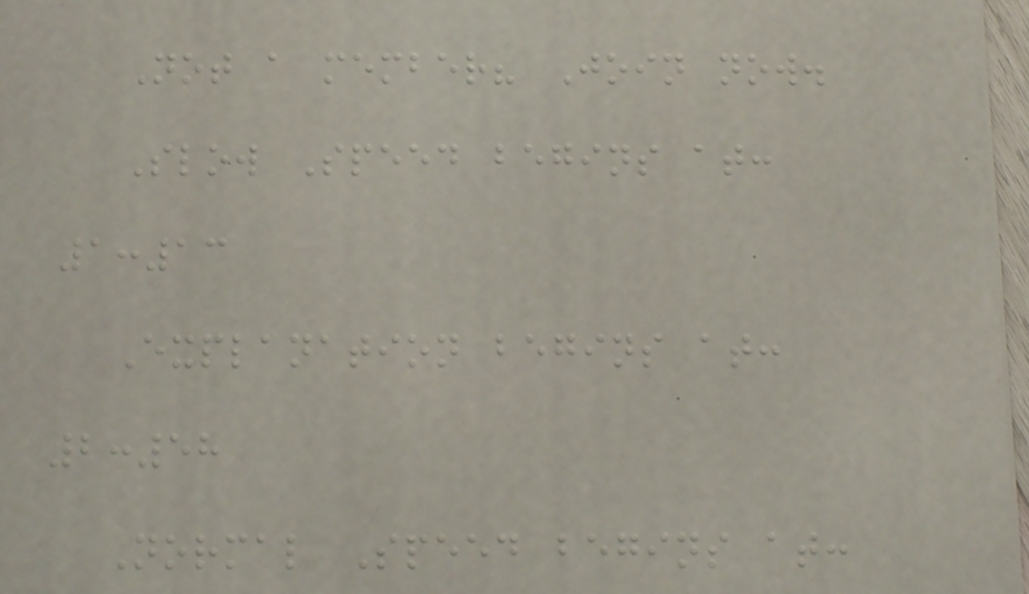Not a member? Join now.
Slow Speed begins at:
1:13
Explanation begins at:
2:58
Normal Speed begins at:
